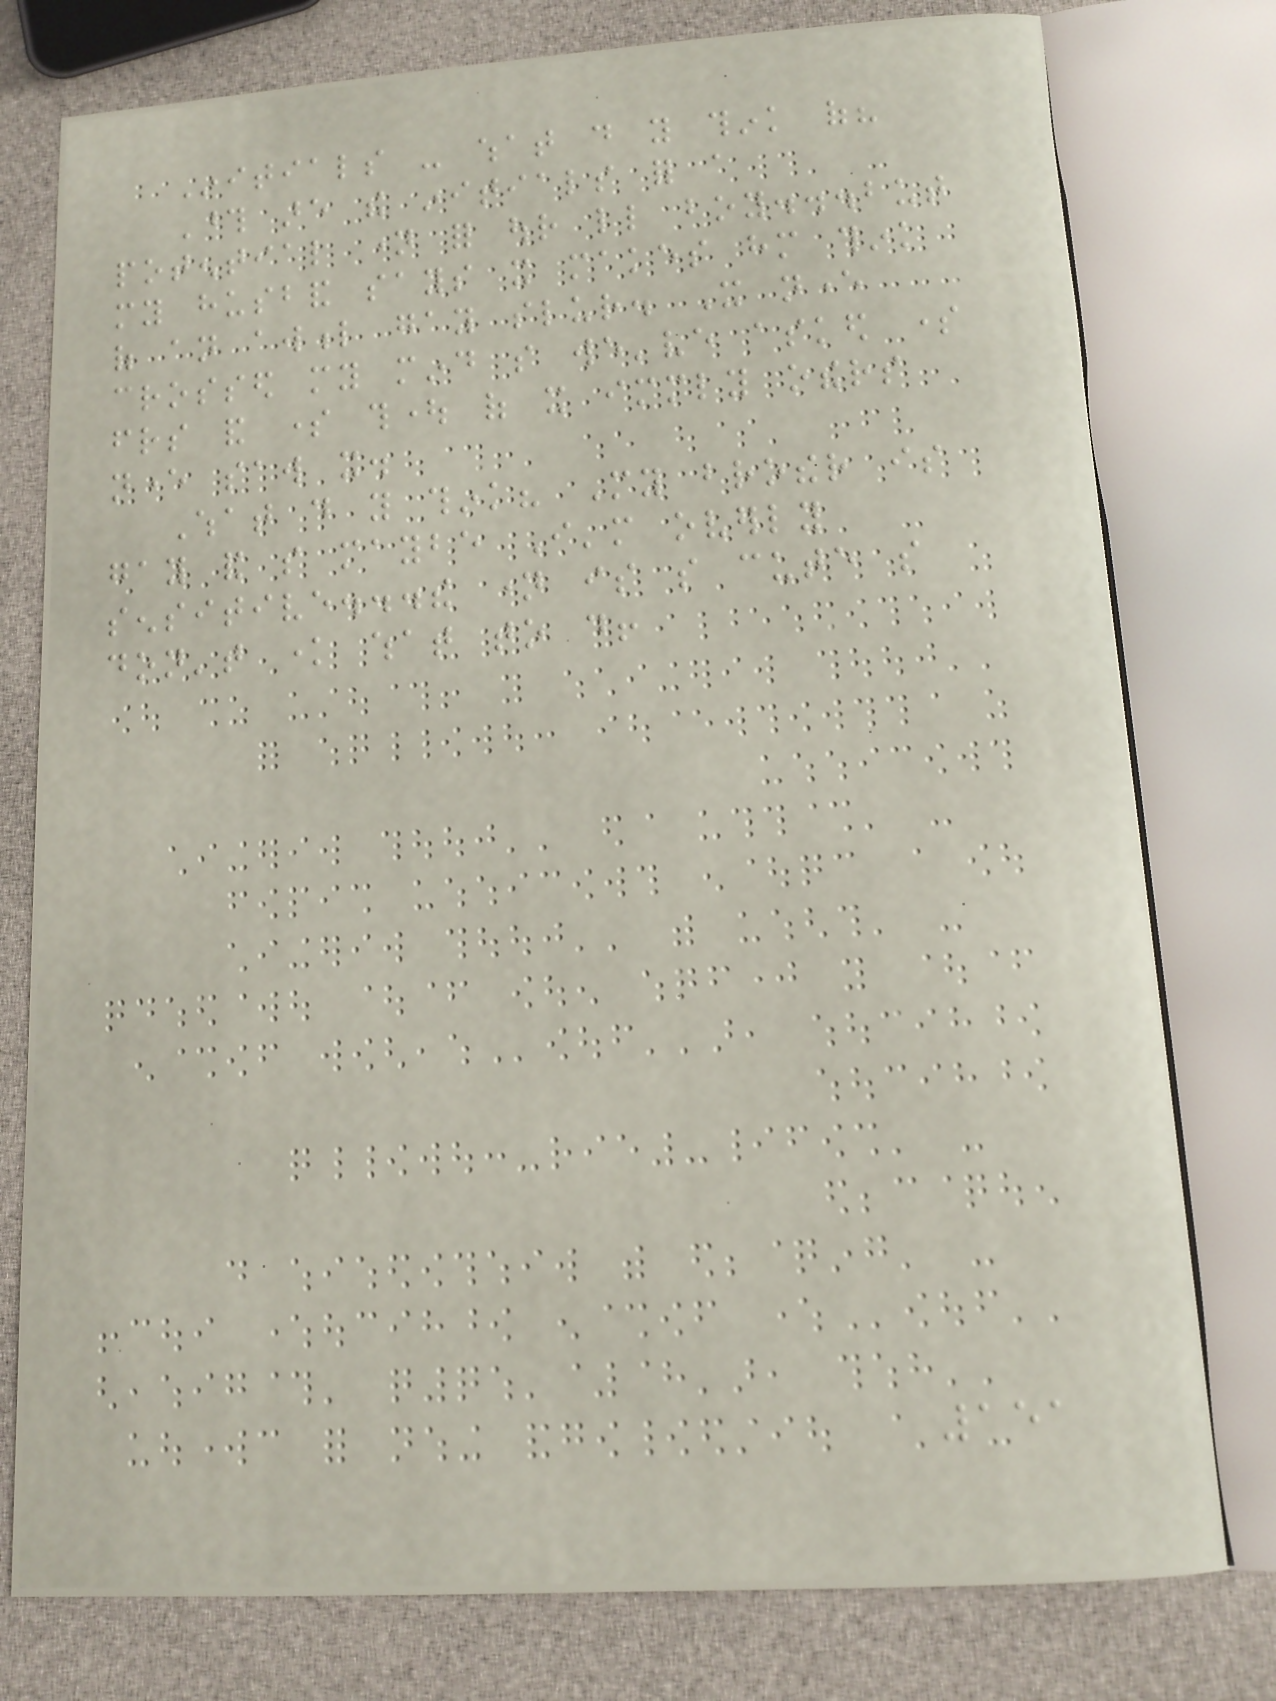Initials - what do you think of?
Those are the initials for a
potential name for our little boy...but
my husband says it makes him think
of an awful gay slur. It never
crossed my mind so we've asked some
friends and some thought of it immediately others
never saw it.
What do you think? My brother is
gay and so maybe I'm overly
sensitive...the name is so cute so
don't know what to do!
151
